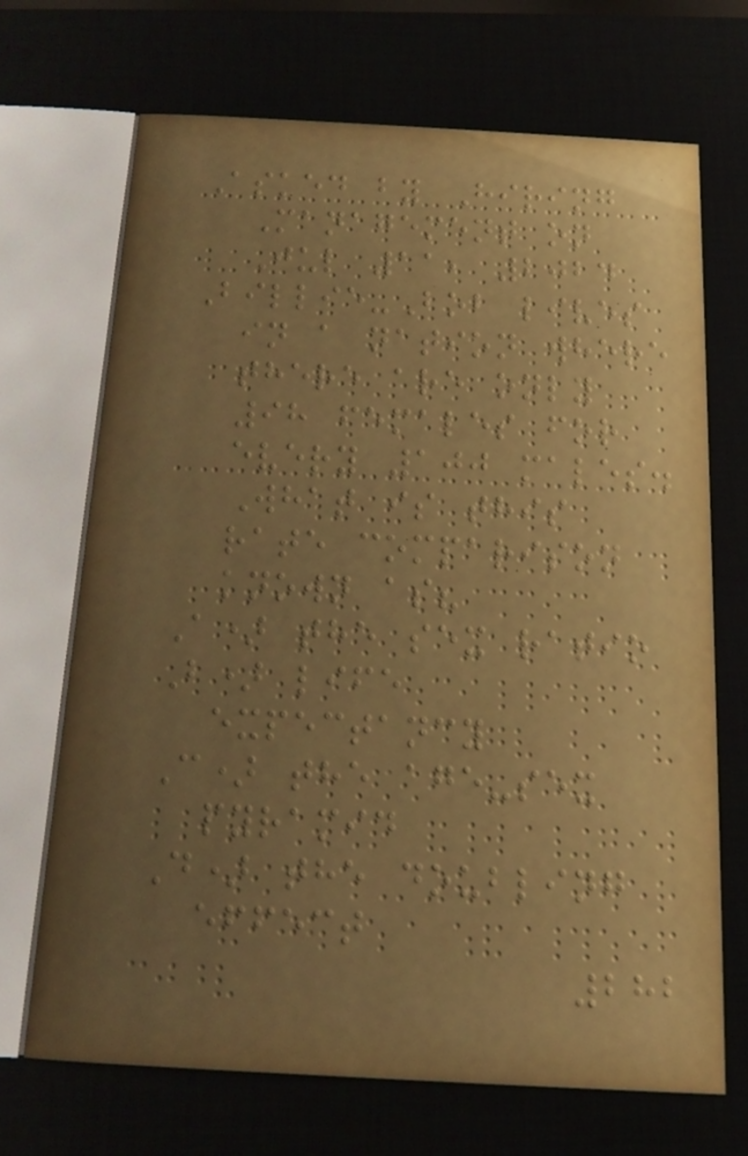Asked by Hiring
Management on
Jul 11, 2024
Billie-Bob lives
in a nation where
there are only
98 females for
every 100 males.
What is this
rate comparison
known as?
A) the sex ratio
B) life
expectancy
C) the age-sex
pyramid
D) the doubling
effect
282
